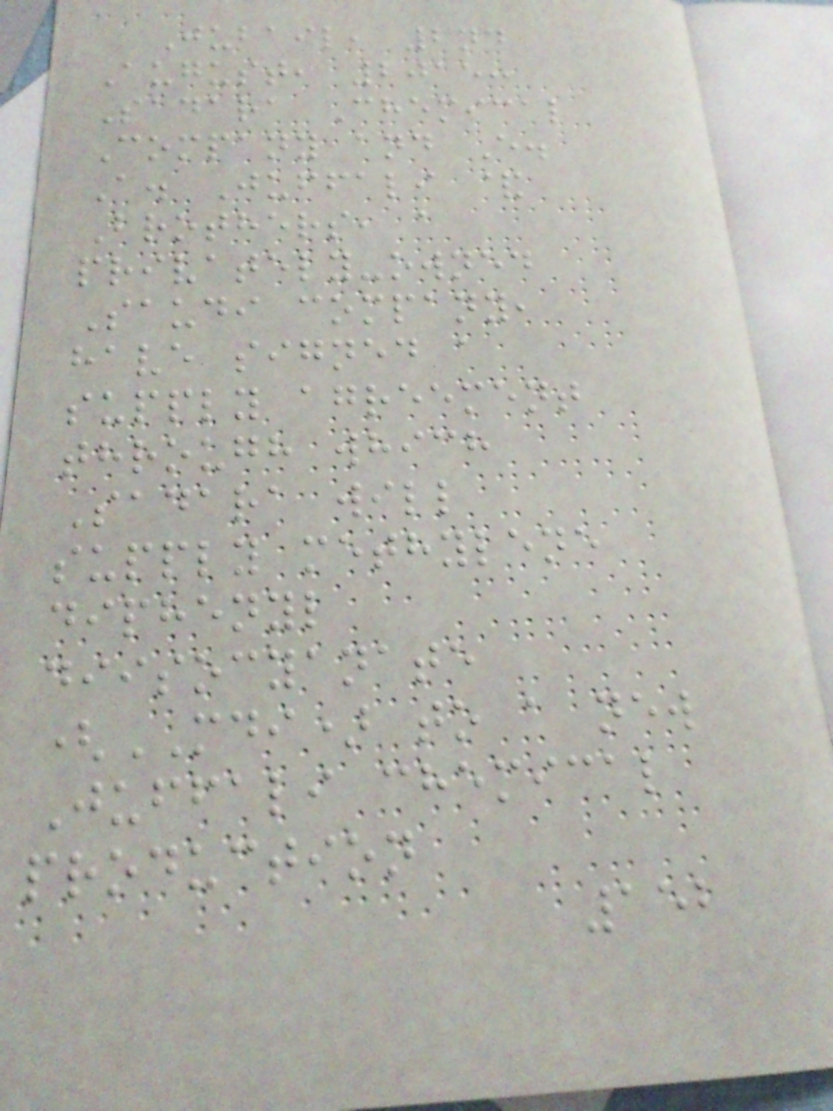Jubail, 2nd
August, 2015:
Sadara Chemical
Company and E.
A. Juffali &
Brothers, a
privately-owned
Saudi company,
have signed a
supply agreement
through which
Sadara will
supply methylene
diphenyl
diisocyanate
(MDI) to a new
Juffali chemical
production
152
